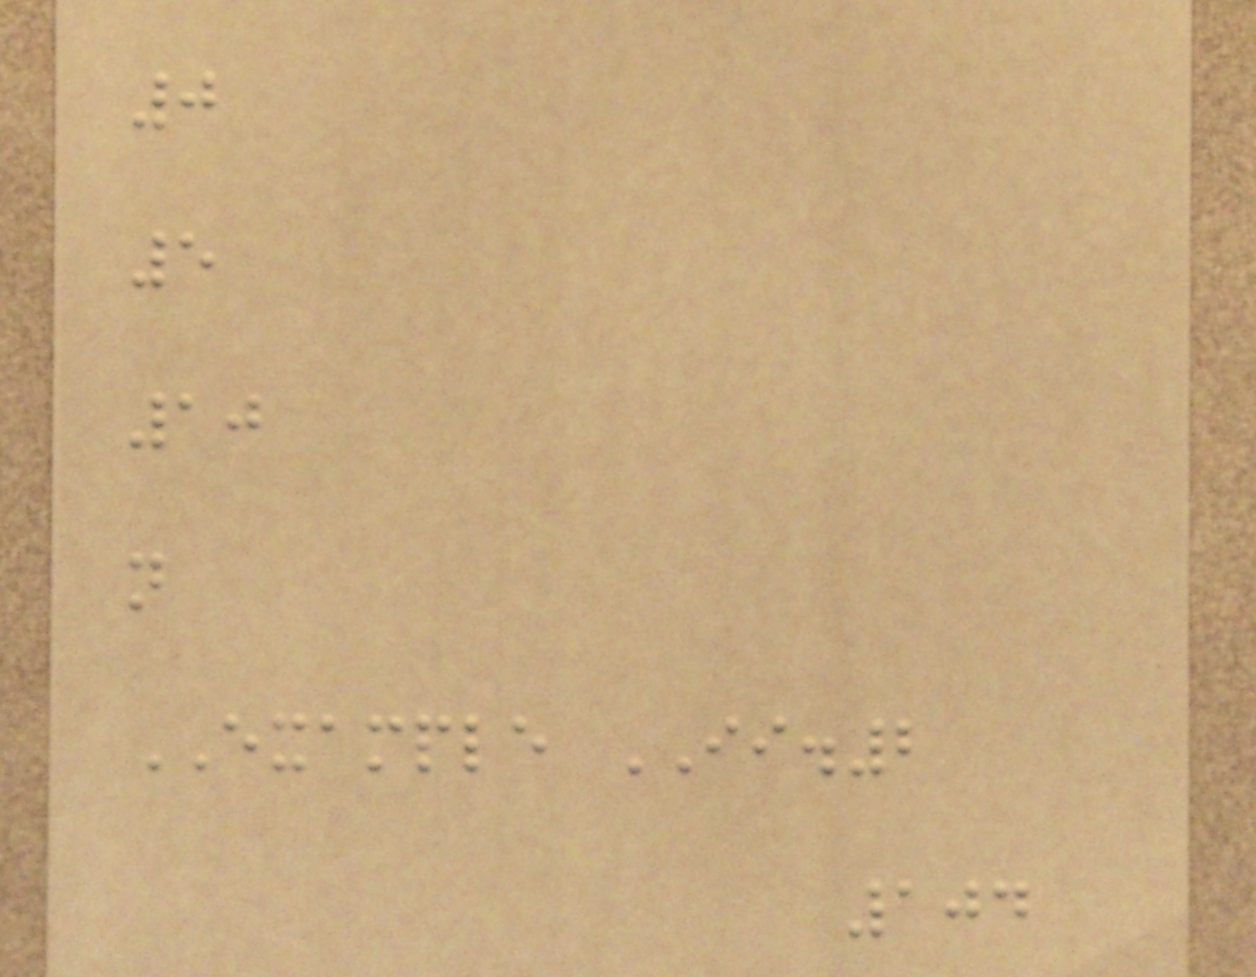0
5
10
n
EXAMPLE II.2
104
